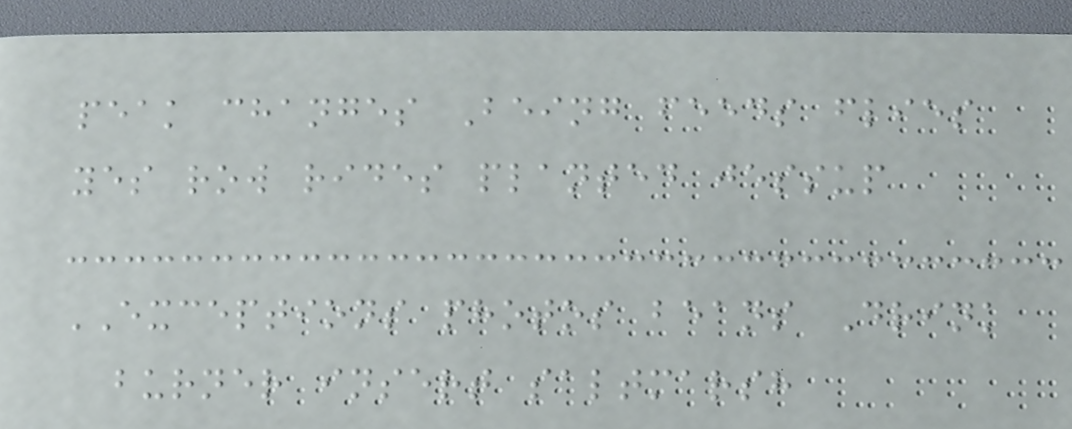peak changes Being feeds flies
yes row rides planted jessup
EXCEPTIONS photos beans Drink
burner insert saltmarsh
